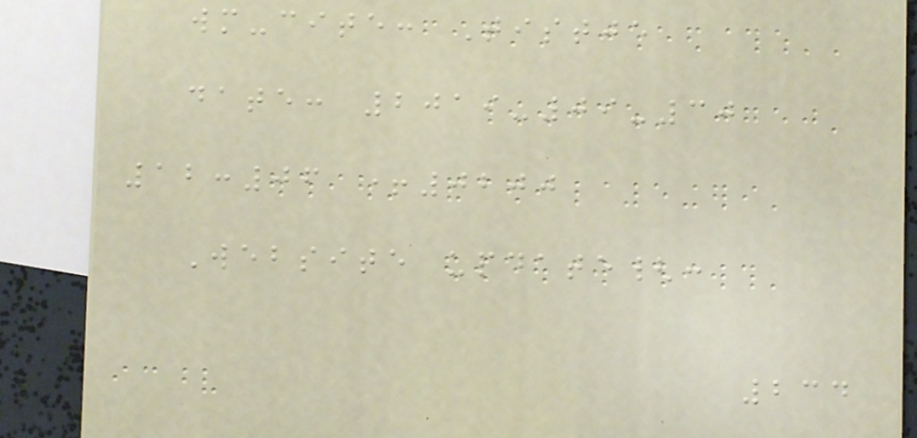wm-cite: Tistje
date: 2019-09-30
12:06 +0200
Website update{:
234
